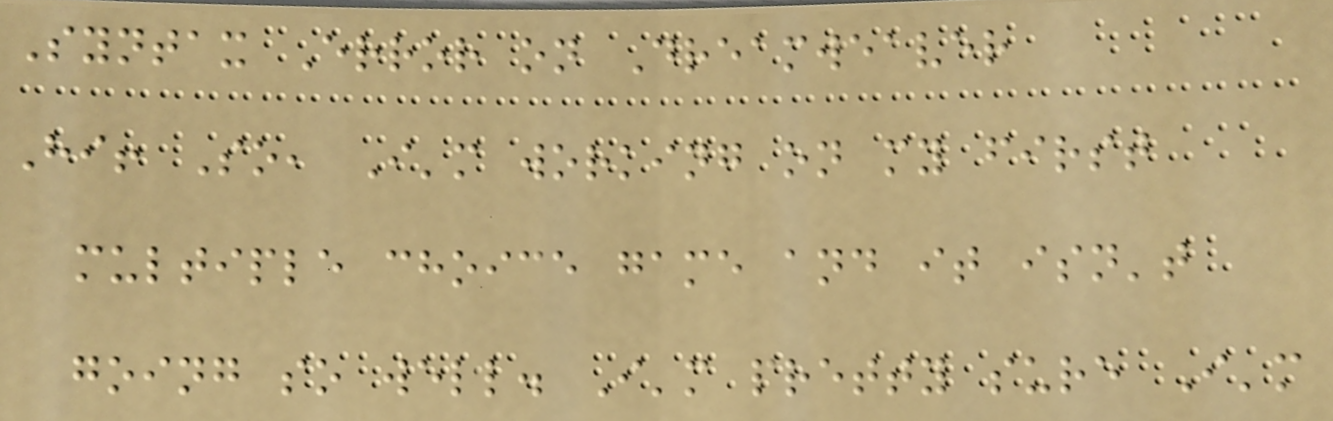Syntax Error on Dreamweaver
Hi! So, I'm working on my first
multiple choice game and it isn't
going so well. I'm pretty sure I'm
